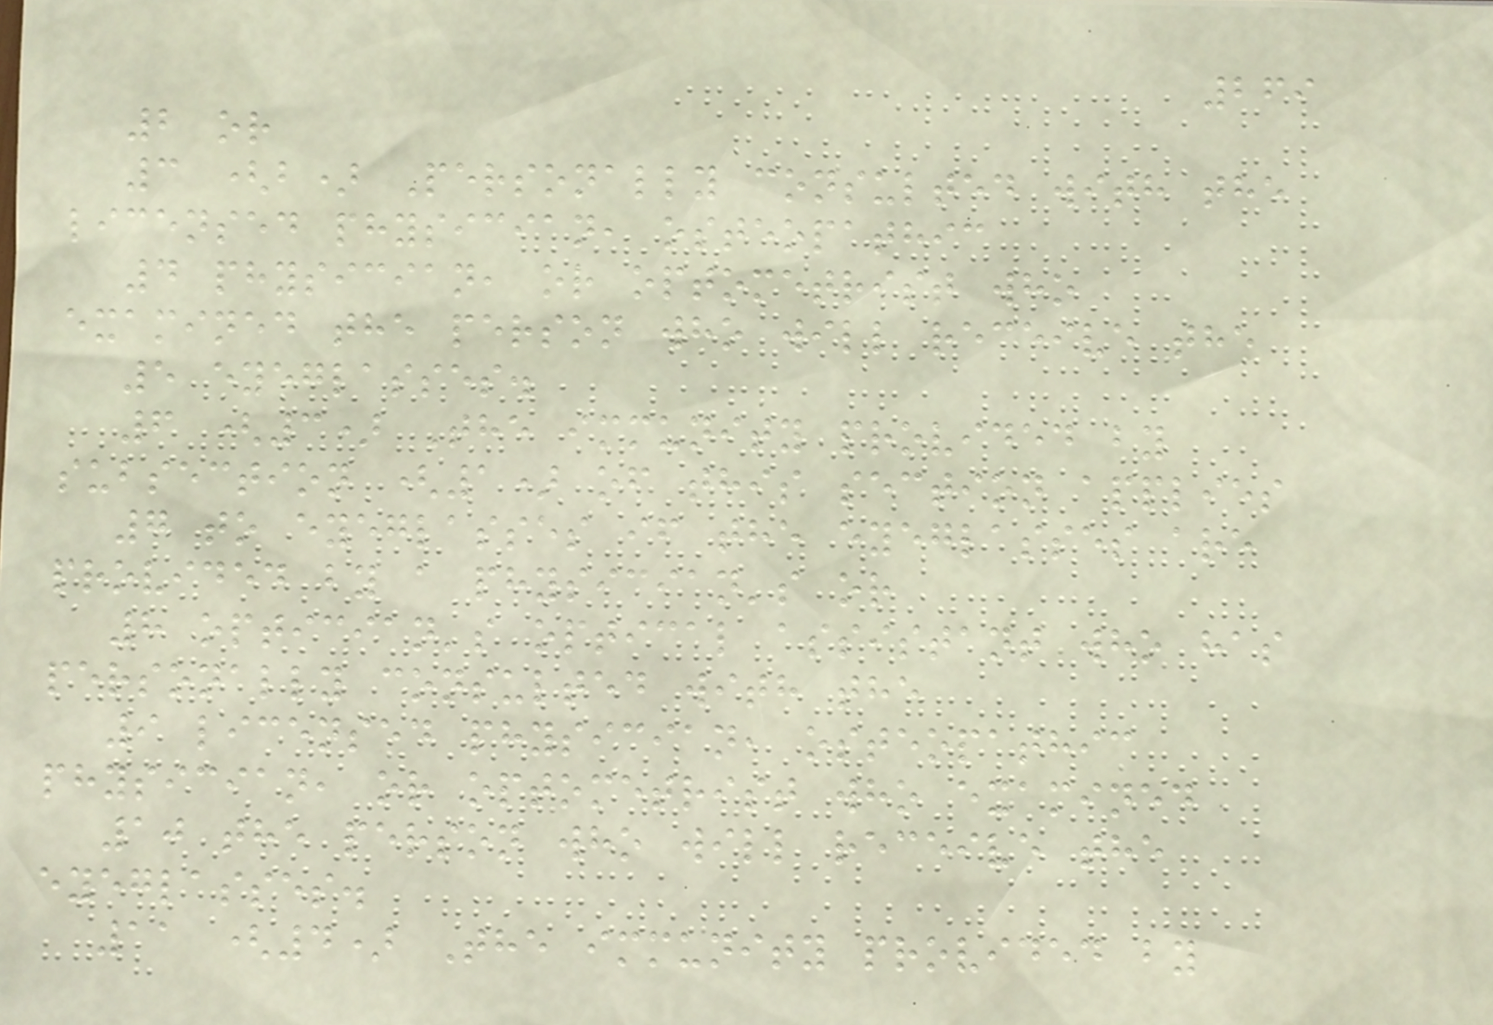269
2 or
3 (b) Personally consulted with the
licensed physician, osteopathic
4 physician, or optometrist who
examined the person who will receive the
5 eyeglasses.
6 (3) The immunity provided by
subsection (1) of this section applies
7 to eyeglasses if the eyeglasses are
provided by a physician's or
8 optician's optical assistant who has
personally consulted with the
9 licensed physician, osteopathic
physician, or optometrist who examined
10 the person who will receive the
eyeglasses.
11 (4) The immunity provided by
